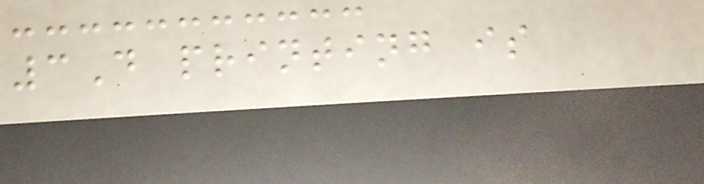3D printing is
